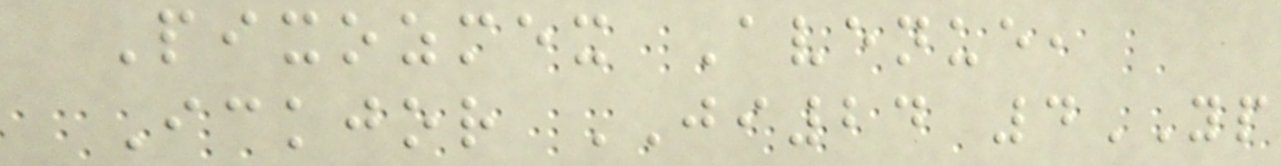Pixozmex Avenue,
Ickjor JI24 4YP
